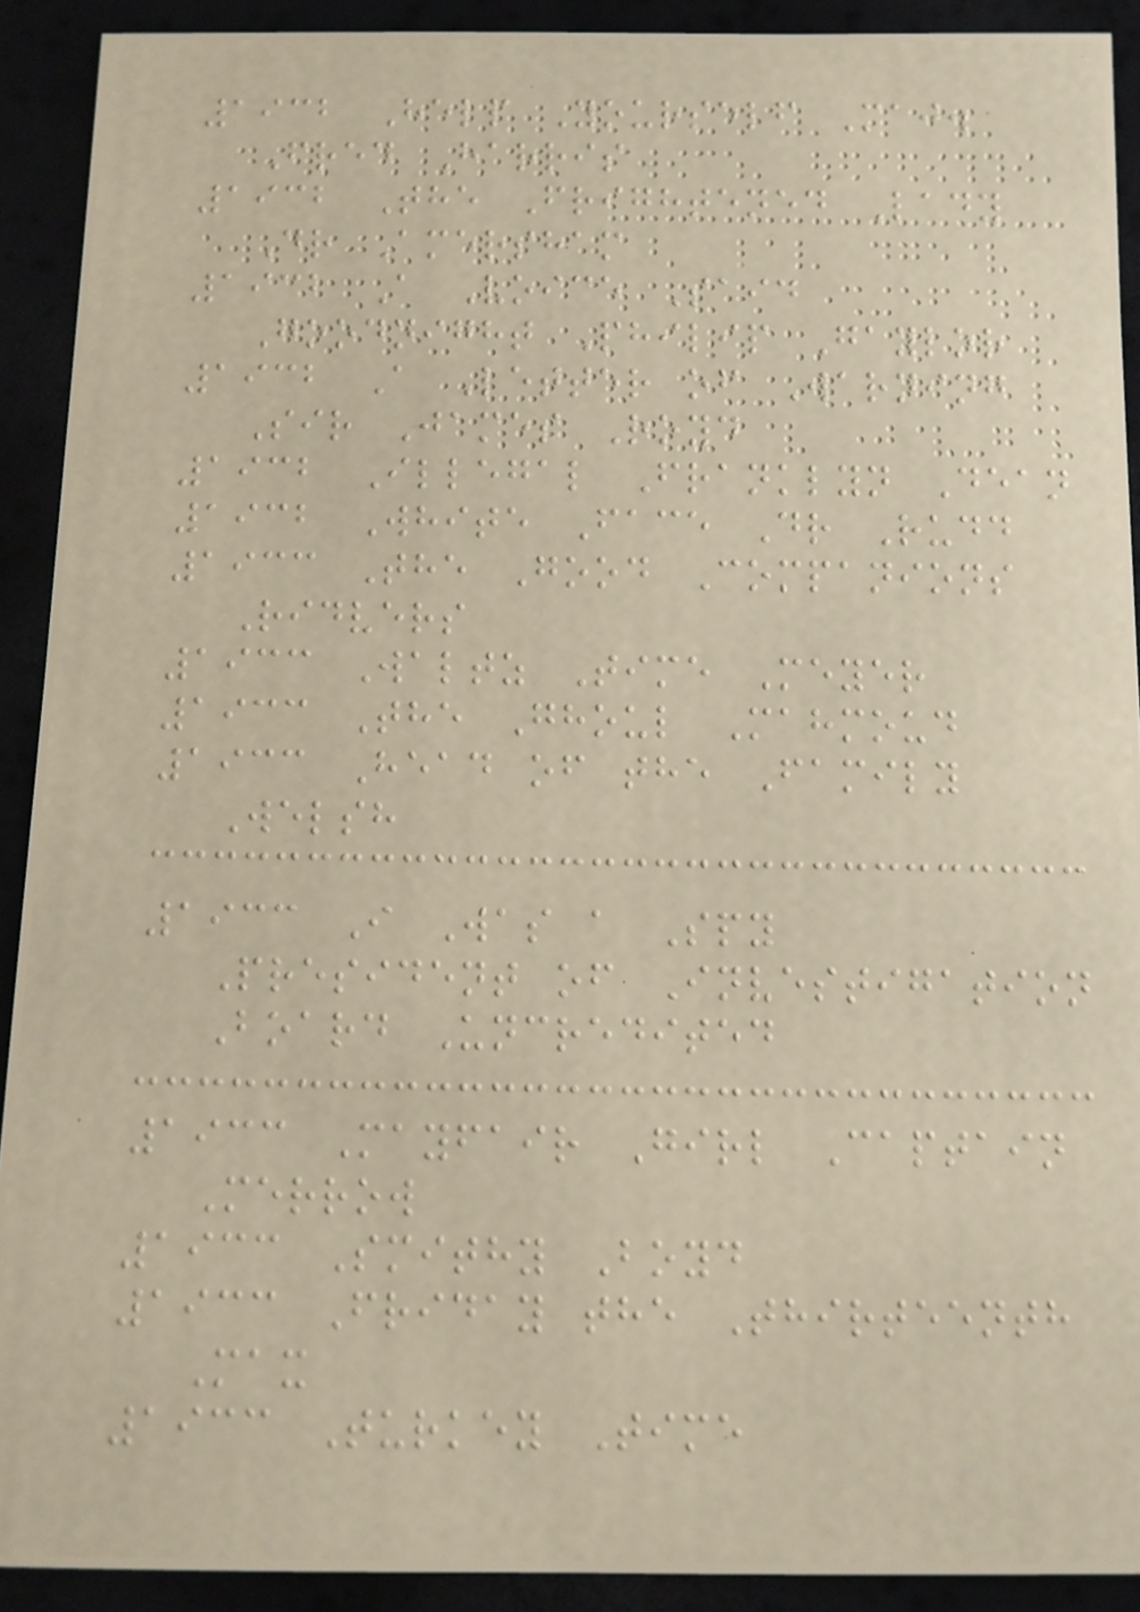1932 Help Yourself Maj.
Fred Harris
1932 The Frightened Lady
Dr Amersham
1932 A Voice Said
Goodnight Philip Gaylor
1932 A Letter of Warning
Sir James Royd
1932 Illegal Franklyn Dean
1932 White Face Dr Rudd
1933 The Good Companions
Ridvers
1933 Waltz Time Meyer
1933 The Ghoul Mahmoud
1933 Head of the Family
Welsh
1933 I Was a Spy
President of Investigation
Board Uncredited
1933 Mayfair Girl Captain
Merrow
1933 Smithy Boyd
1933 Friday the Thirteenth
Max
1933 Turkey Time
